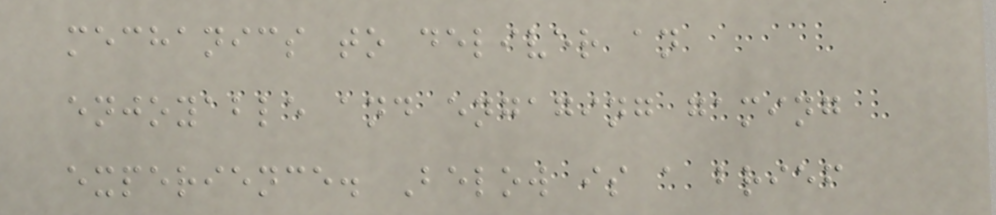mechanics to deliver an
enjoyable and engaging gaming
experience. Below is a brief
